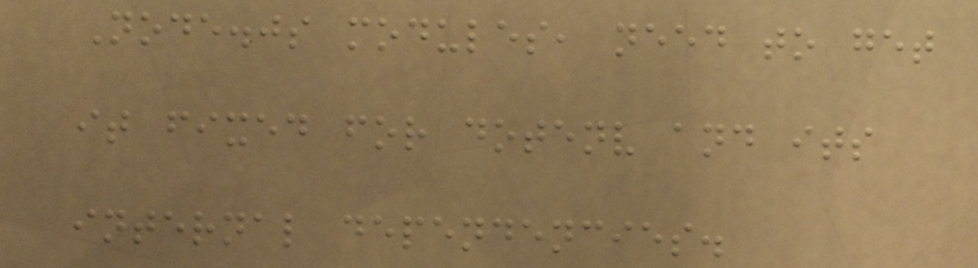Node.js modules, need to get
it fixed for dotenv and its
internal dependencies.
